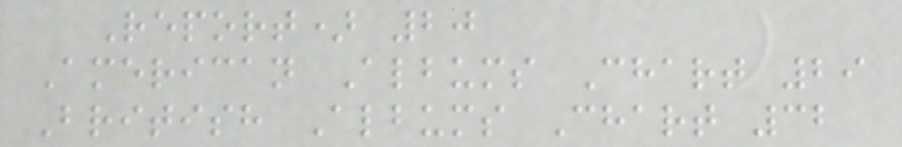Report) 20
American Albums Chart 29
British Albums Chart 32
